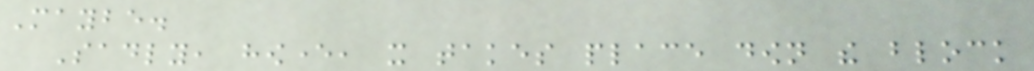Maybe.
Sadly, however, it takes place down the block
